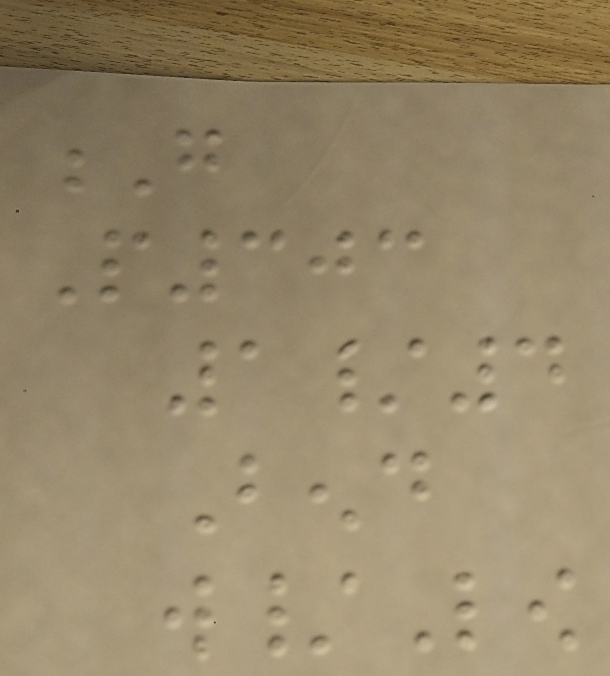G
P303
1/4
Bend
w/Low
